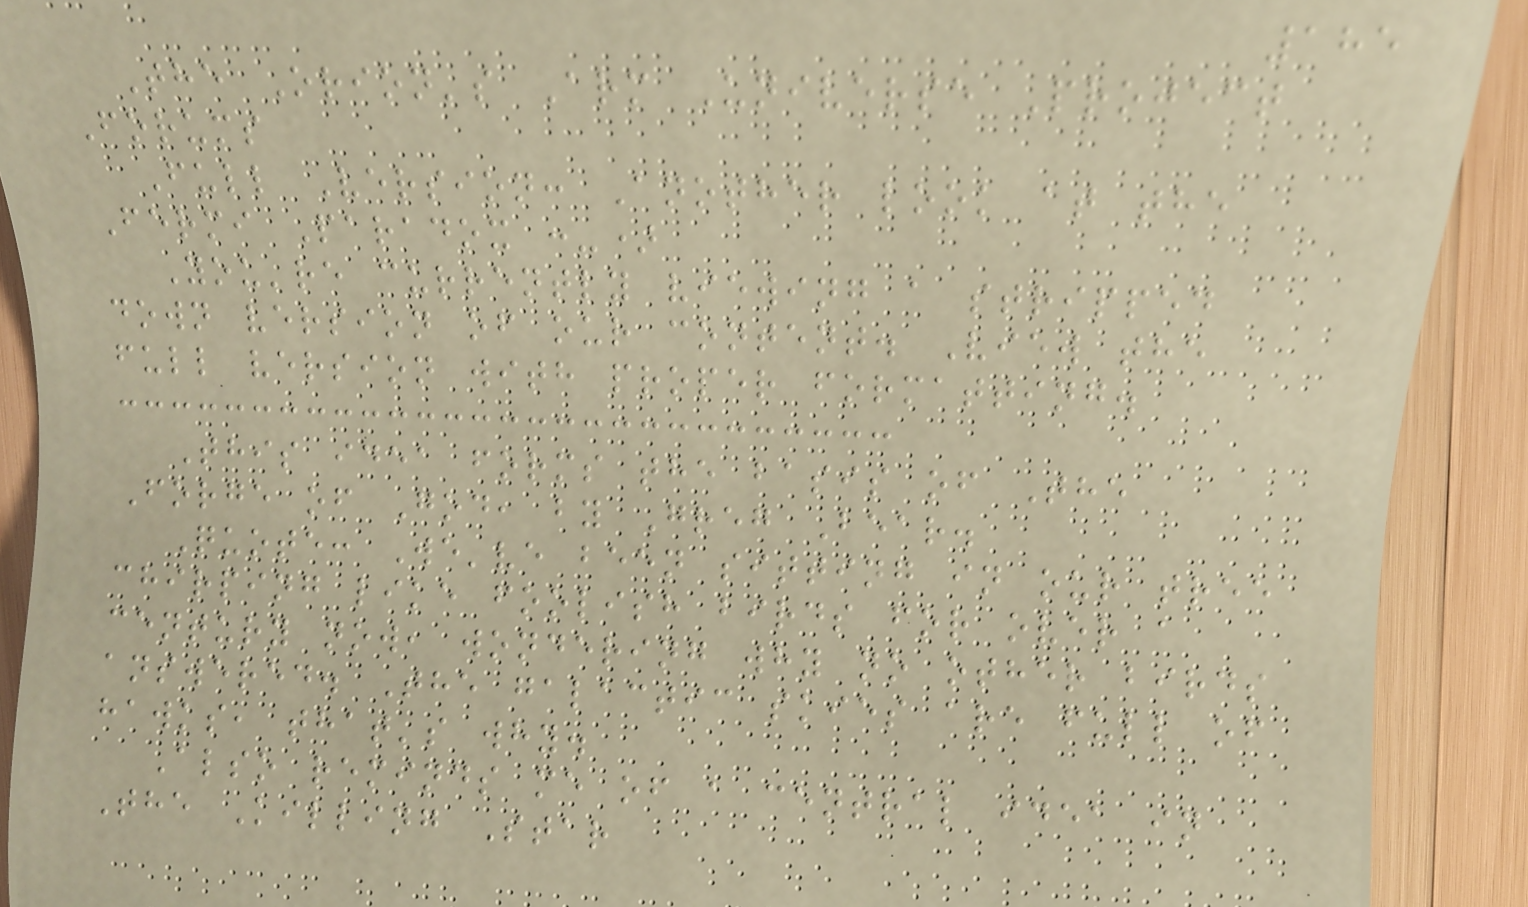185
The Orion's Arm Universe Project
Forums
Full Version: Another look at the
Fermi Paradox :-)
You're currently viewing a stripped
down version of our content. View the
full version with proper formatting.
This idea forms the basis of The
Forge of God, by Greg Bear.
Quote: We've been sitting in our tree
chirping like foolish birds for over a
century now, wondering why no other birds
answered. The galactic skies are full of
hawks, that's why.
Also reminds me of a central idea in
The Killing Star
